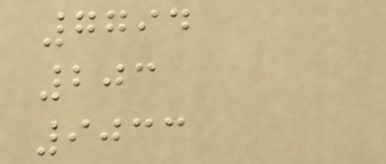7794
203
9033
